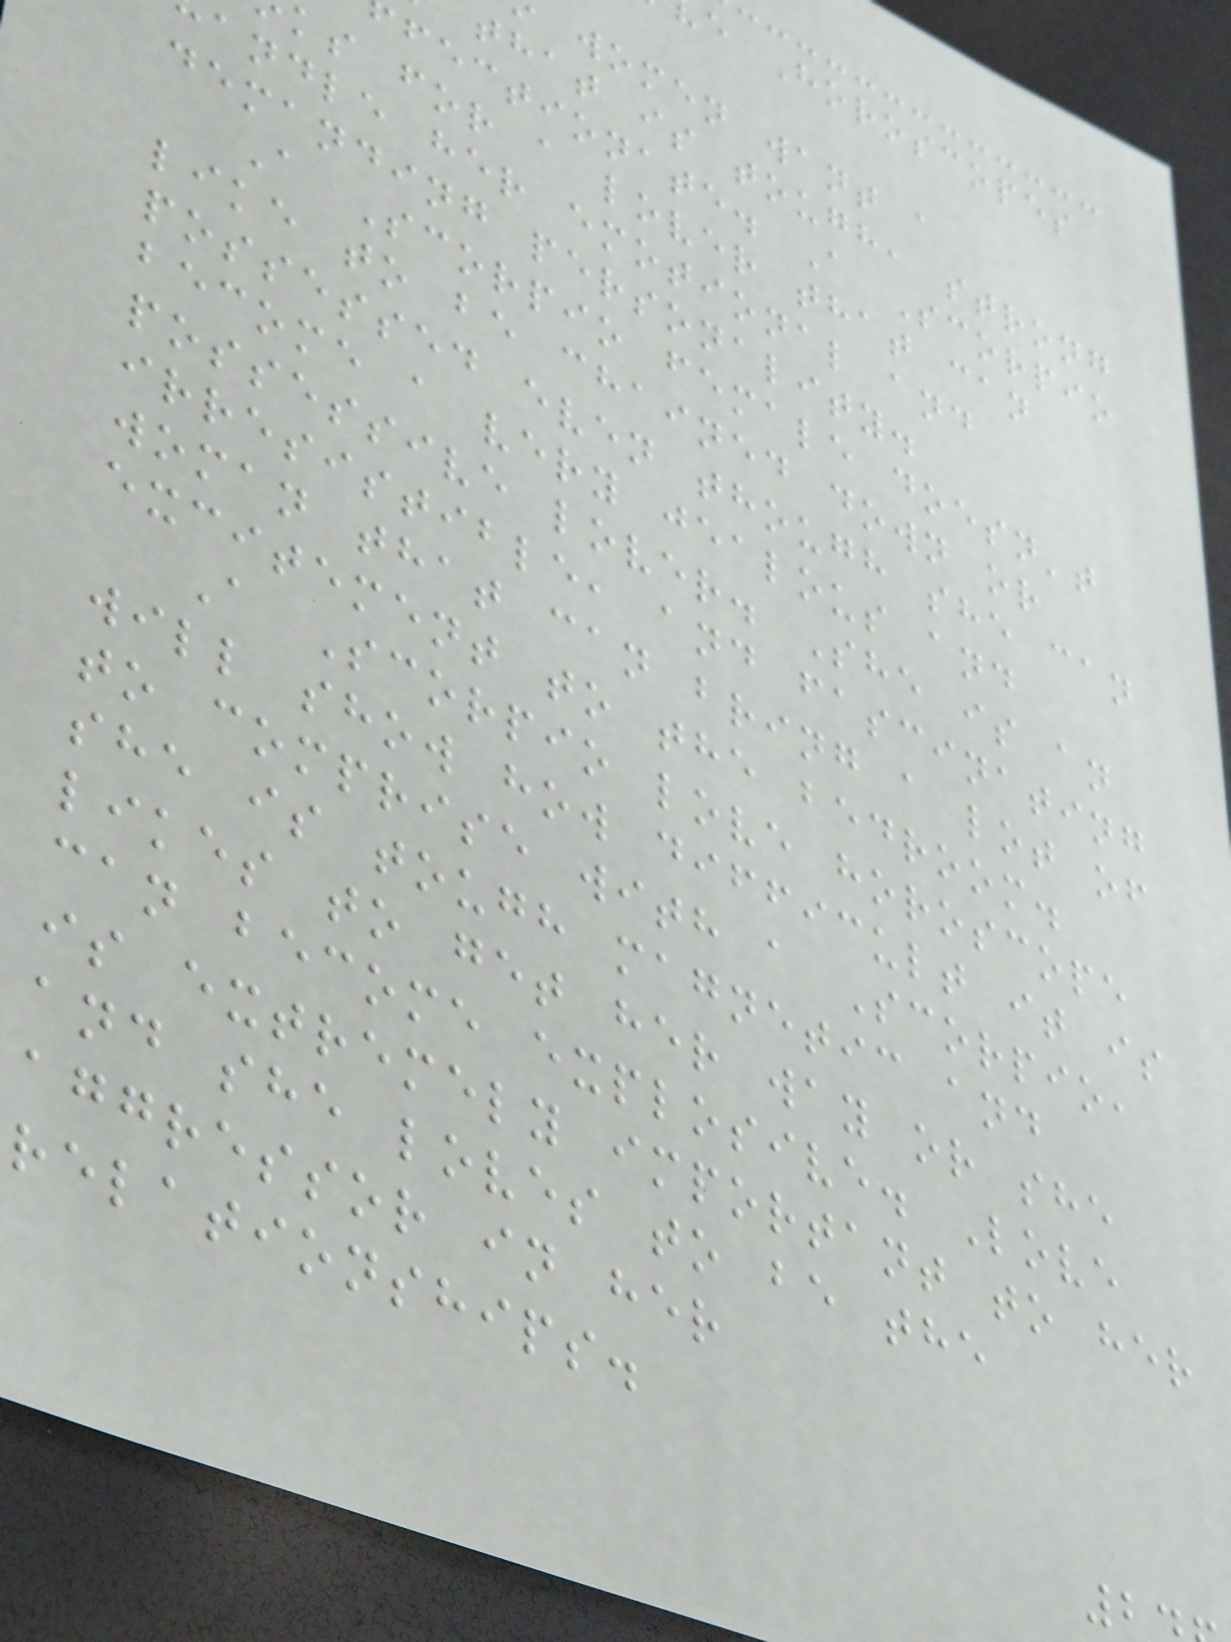e Horoscopes
women want a
that is tough, strong
fectionate. A Scorpio
ks for a lover that can
andle her emotional and
demanding personality.
A Scorpio female doesn't
like to be chained down or
possessed even though she can
become a very jealous and
possessive lover. She is an
irresistible, and fascinating
woman that can bring a lot of
excitement to the bedroom.
A Scorpio love horoscope
will show how difficult it is
to comprise with a Scorpio,
she is tough magnetic and
likes to get her way or she
can become explosive. Love
is extremely important to her
and she loves to be the
aggressor in her
relationships.
